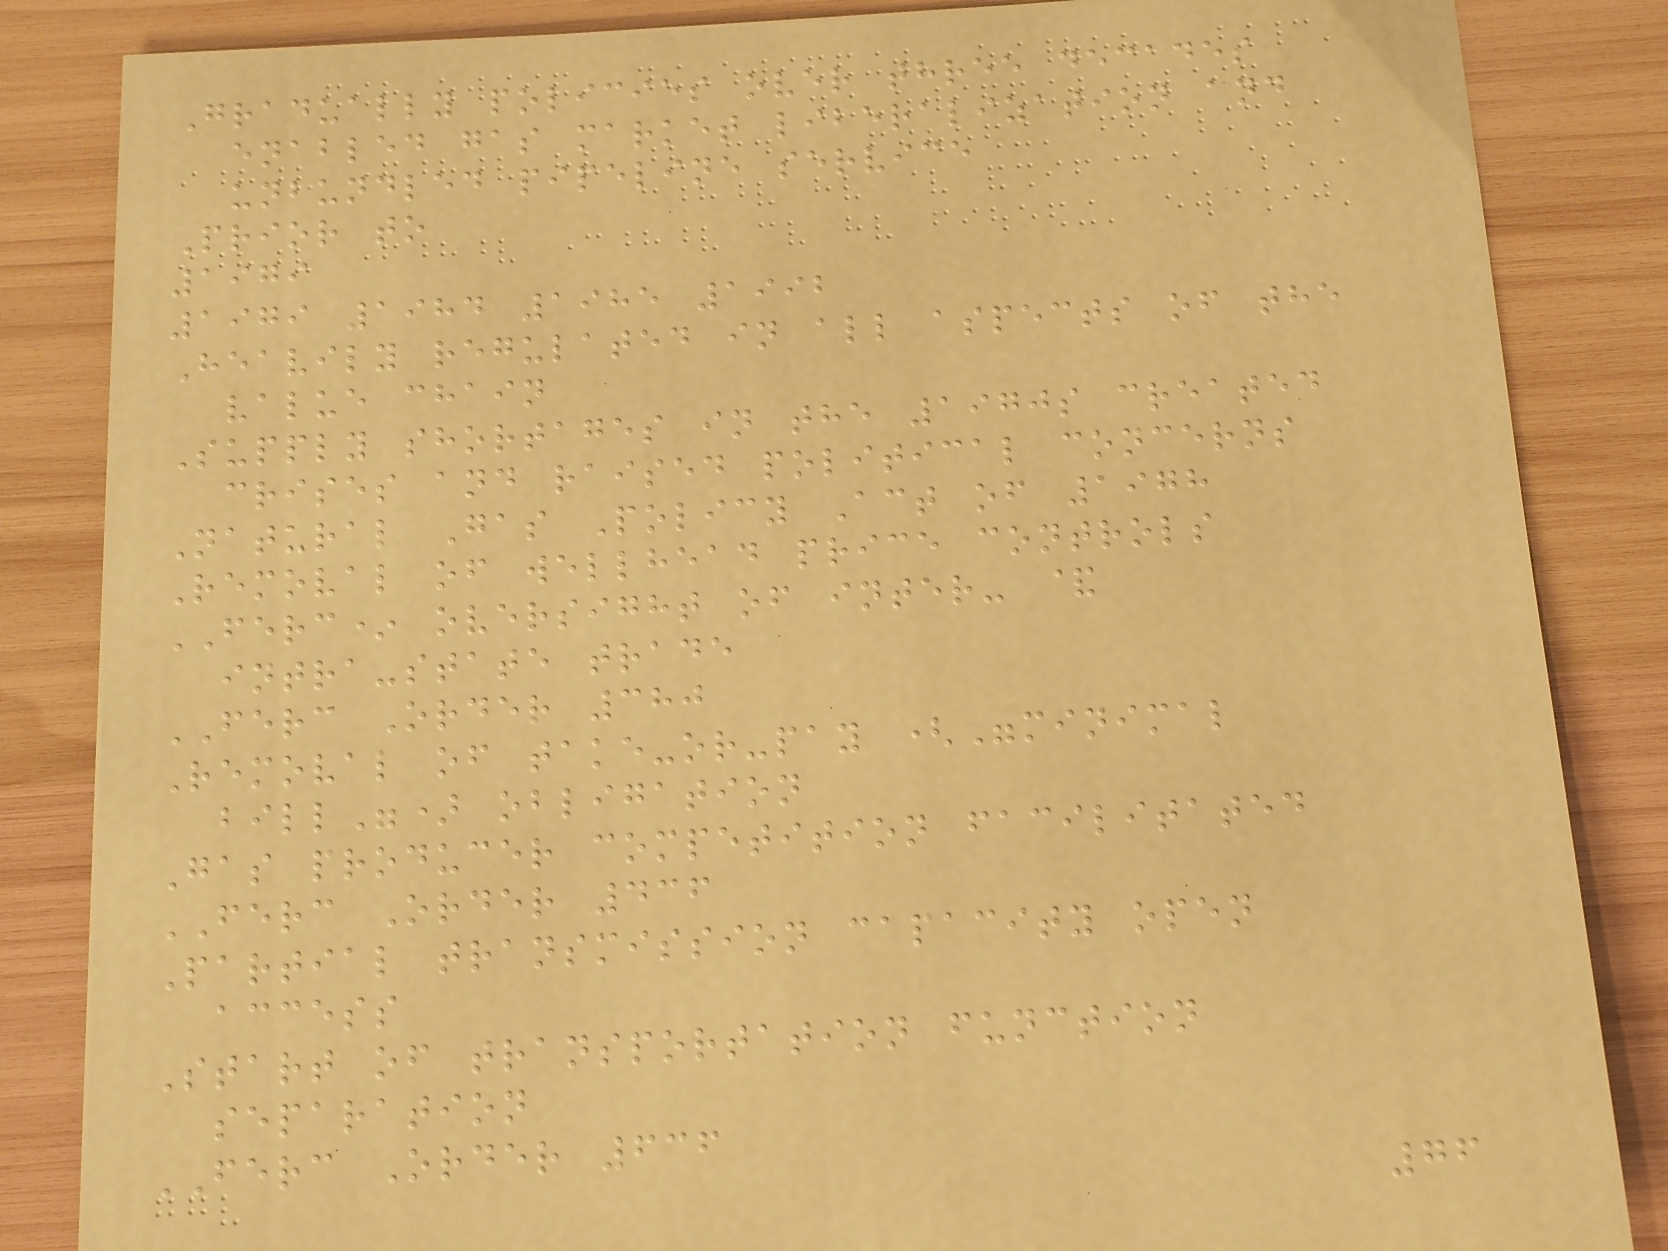Gradually policies over three decades
enabled gas market liberalization and
unbundled pipeline service
Prior to
1979
1979 1984 1985 1992
Heavily regulated in all aspects of the
value chain
Supply shortages in the 1970s created
crises and raised political concerns
Natural Gas Policy Act of 1978
Removal of wellhead price controls
FERC* oversight of inter- &
intra-state trade
FERC Order 380
Removal of take-or-pay ("minimal
bill") obligation
Gas producer competition facilitated
FERC Order 436
Partial transmission capacity open
access
Start of transportation function
separation
FERC Order 636
76
